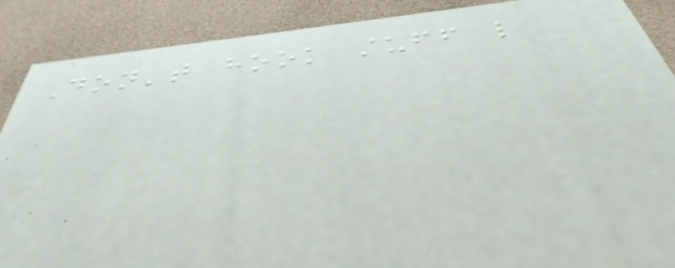Don't hook stuff like
